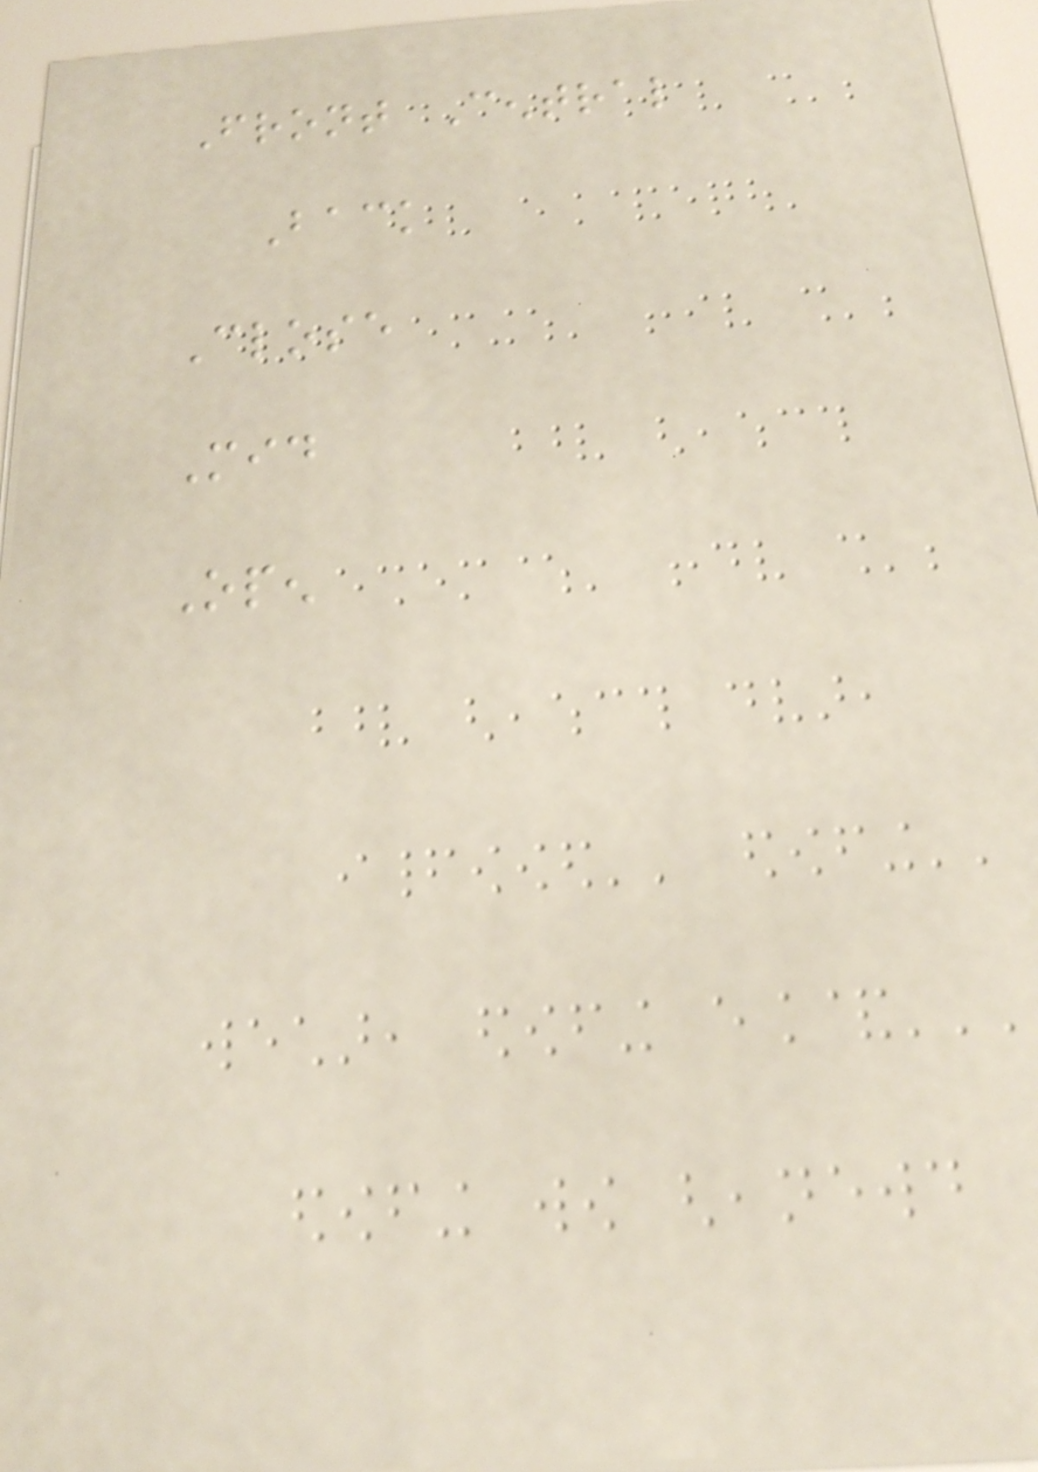Front Central
Back
Close
Mid
Open
